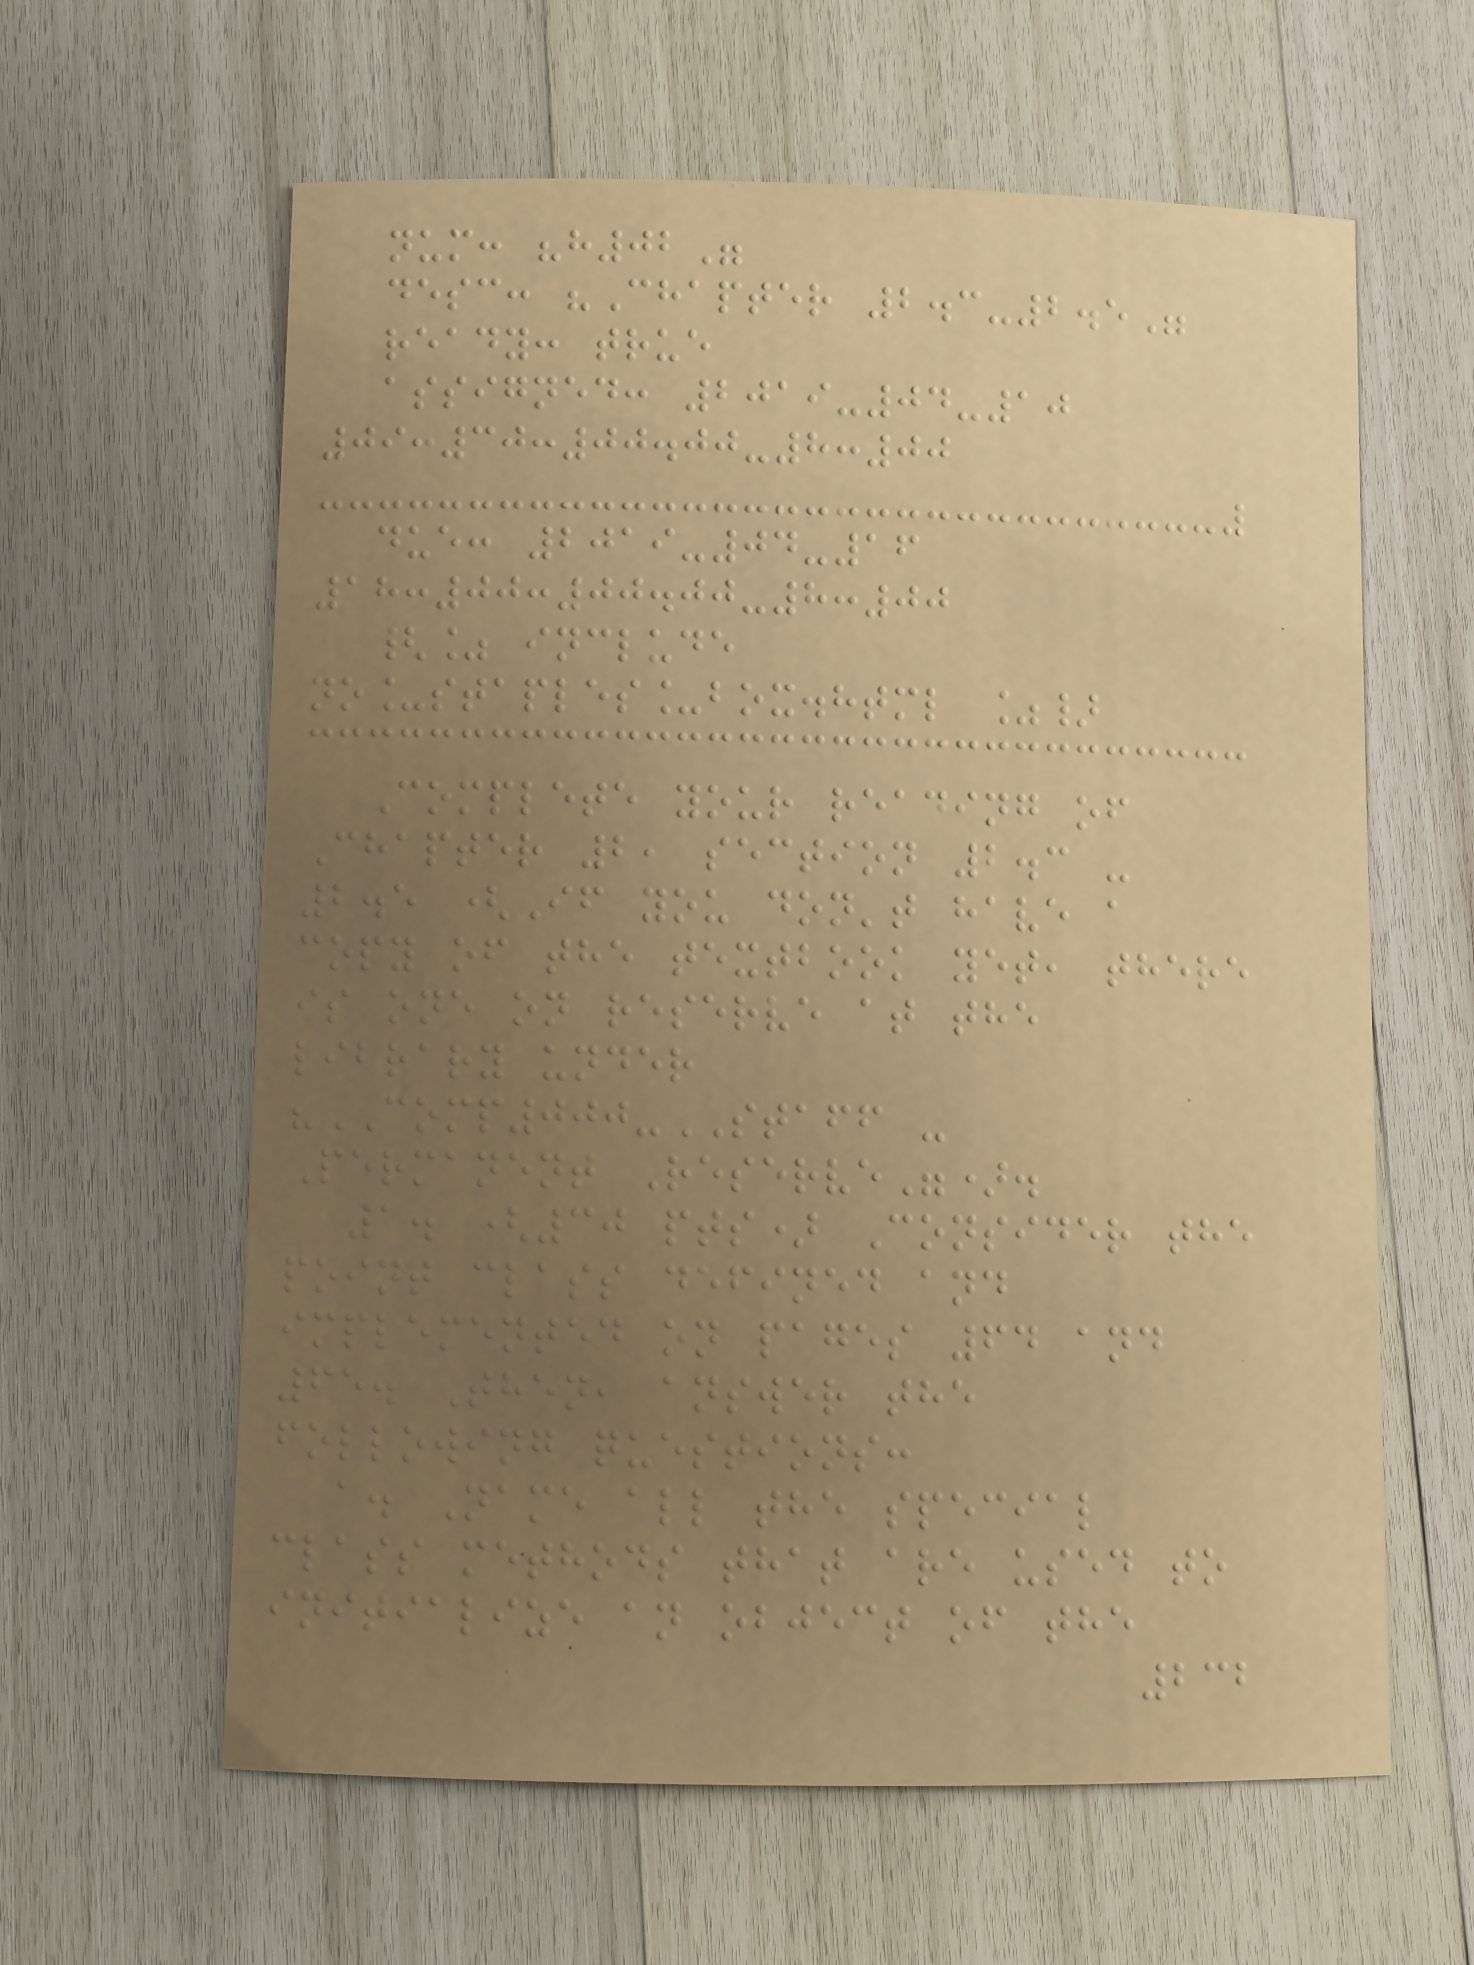num: "h02"
desc: "Chapter 2.3-2.5"
ready: true
assigned: 2019-04-10
09:30:00.00-8:00
due: 2019-04-16
18:00:00.00-8:00
{% include
no_staples_box.html %}
Complete your reading of
Chapter 2, section 2.3 -
2.5 (If you don't have a
copy of the textbook yet, there
is one on reserve at the
library under
"COMP000-STAFF -
Permanent Reserve").
1. (30 pts) Consider the
point class defined and
implemented on pages 64 and
65. Then, answer the
following questions:
a. Name all the special
class methods that are used to
initialize an object of the
232
